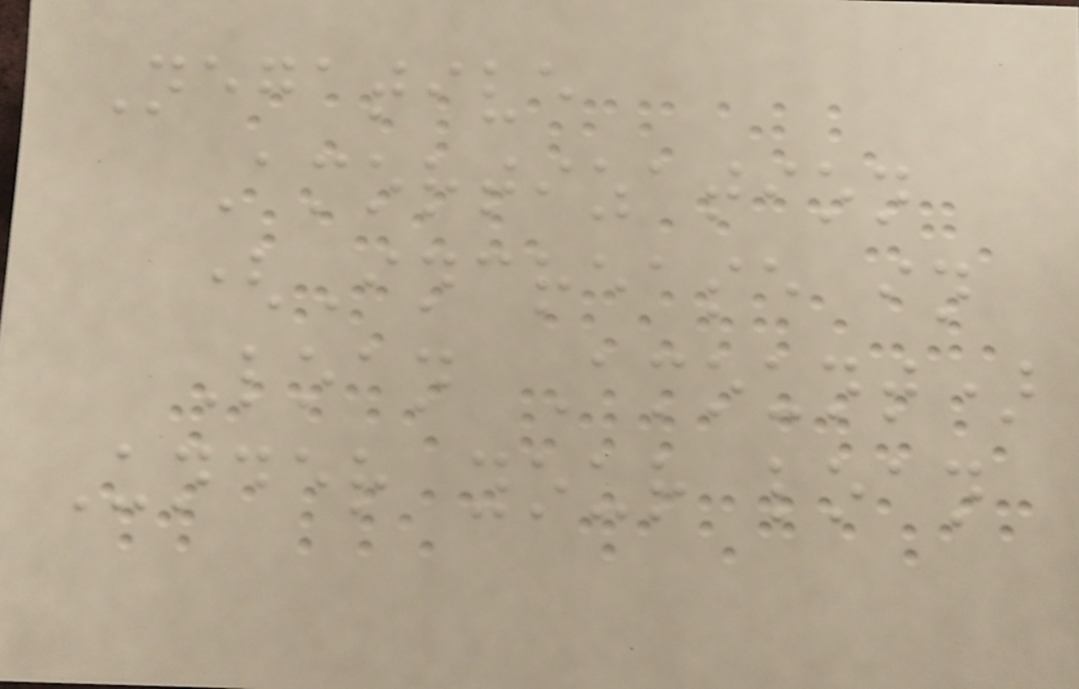Negative
Amortization
(Increase in
Loan Amount)
Under your loan
